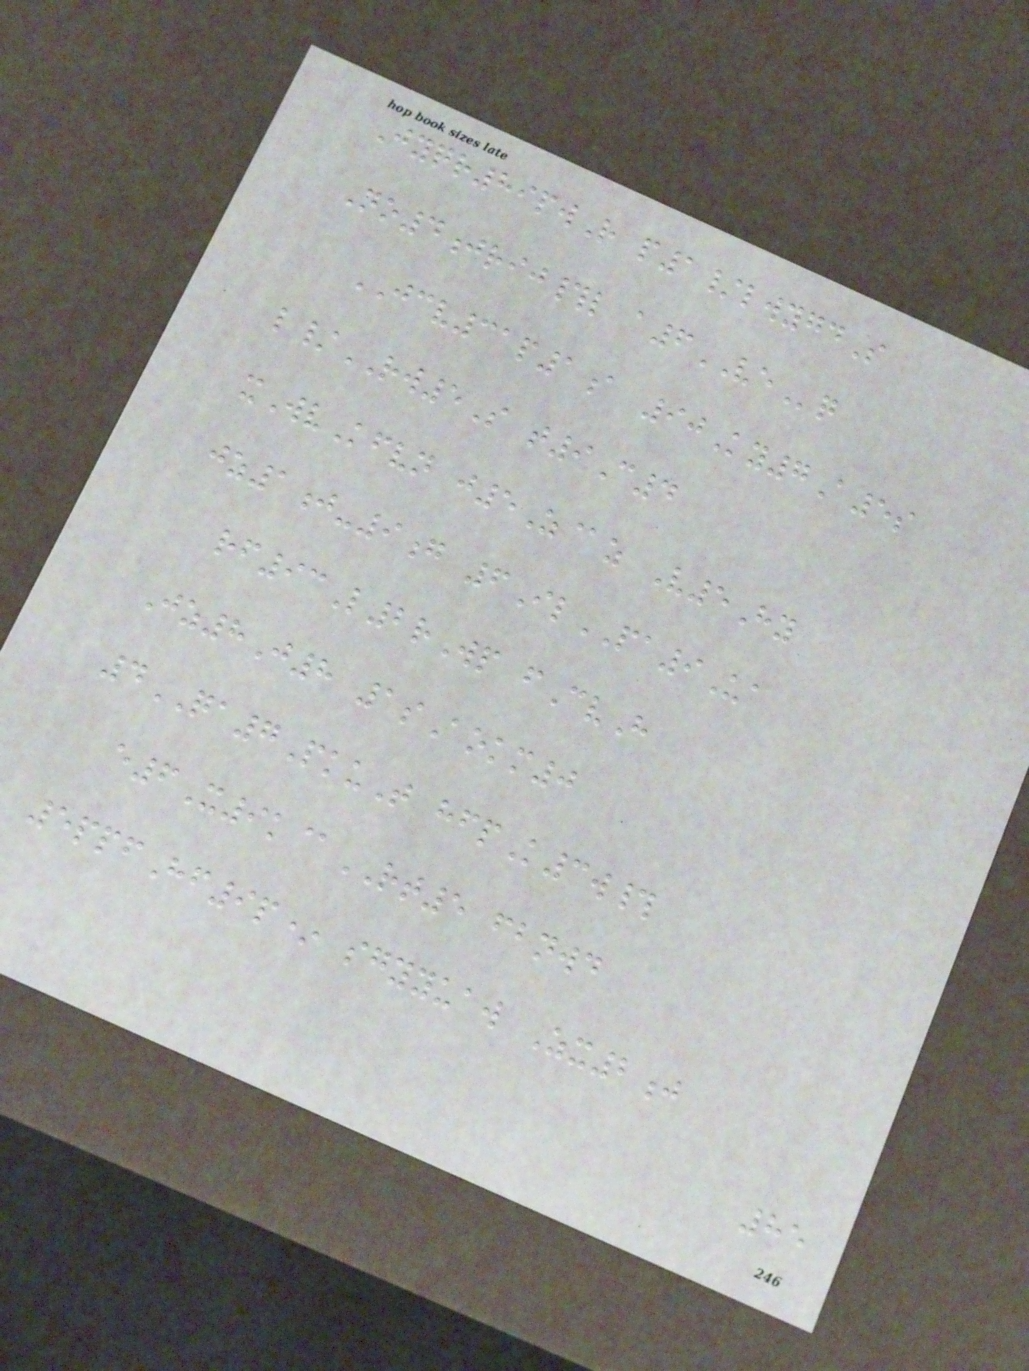Jyqr89pwR p1/lwygdS
No4jrij#l a6VEq
JCV31p1a 90Ky7A5s
l/RW5S t9C4
xWvKfvn j5Z@z V5Hy
jz1j-9g 6IlPA9Ua
rf93L2rWp fCvH
Jz8J8 1sAokm0
4QA7PkuT hfpK3w#
e6X9k@RT5 fbnwd
5ppfHf9p* sgyyuaw Zx2j
85
